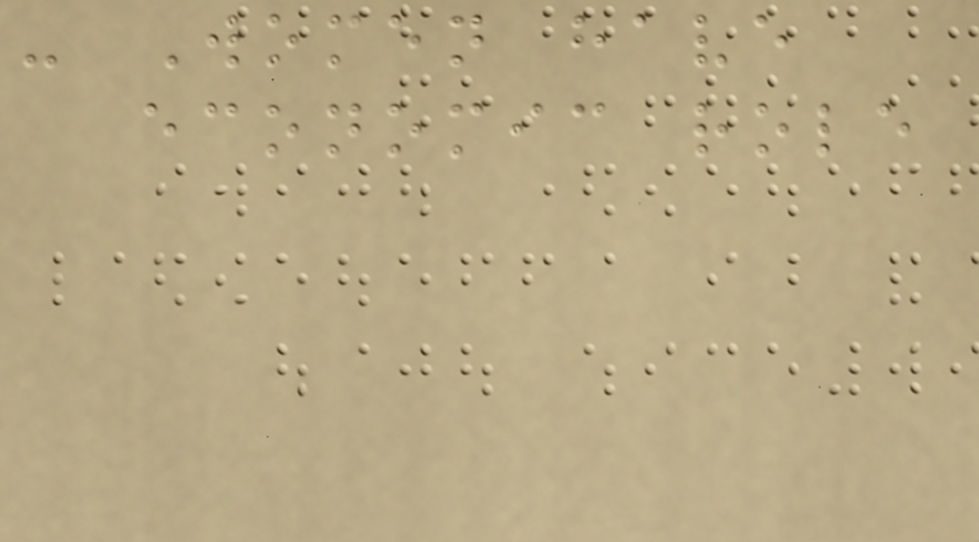- Women have
economic role
